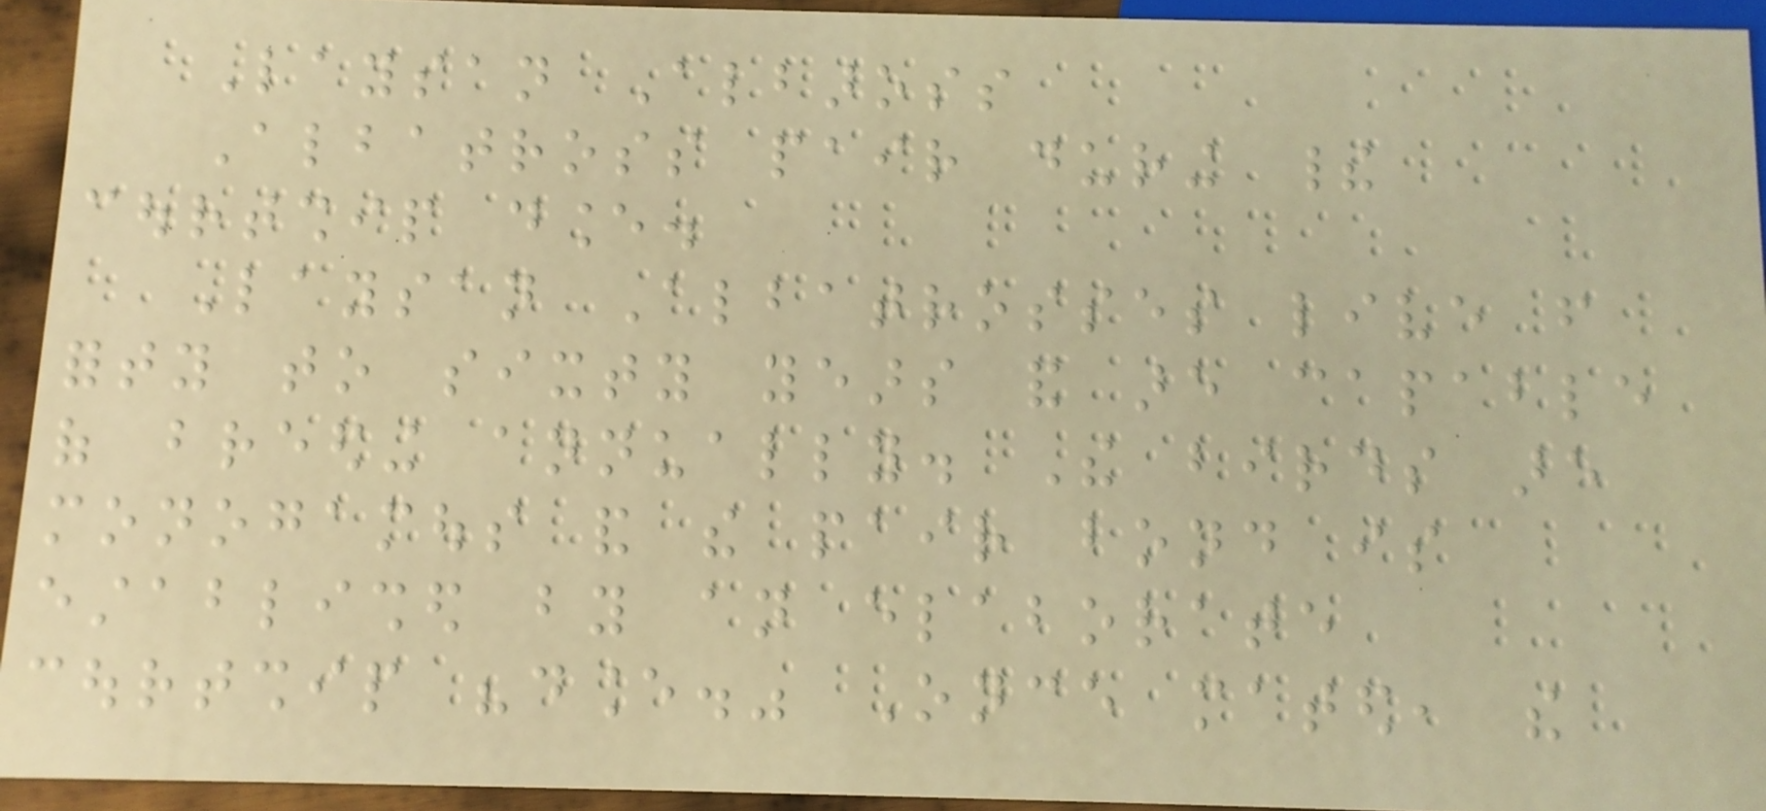Laysan Albaross
Albatross pair during their
courtship dance.
Laysan Albatrosses live from
forty to sixty years and are capable
of breeding annually. The birds are
monogamous and the pair bond is
established by an elaborate
courtship "dance." Once mated, the
